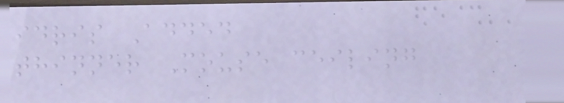idris Added
thinner Mouse ceiling
